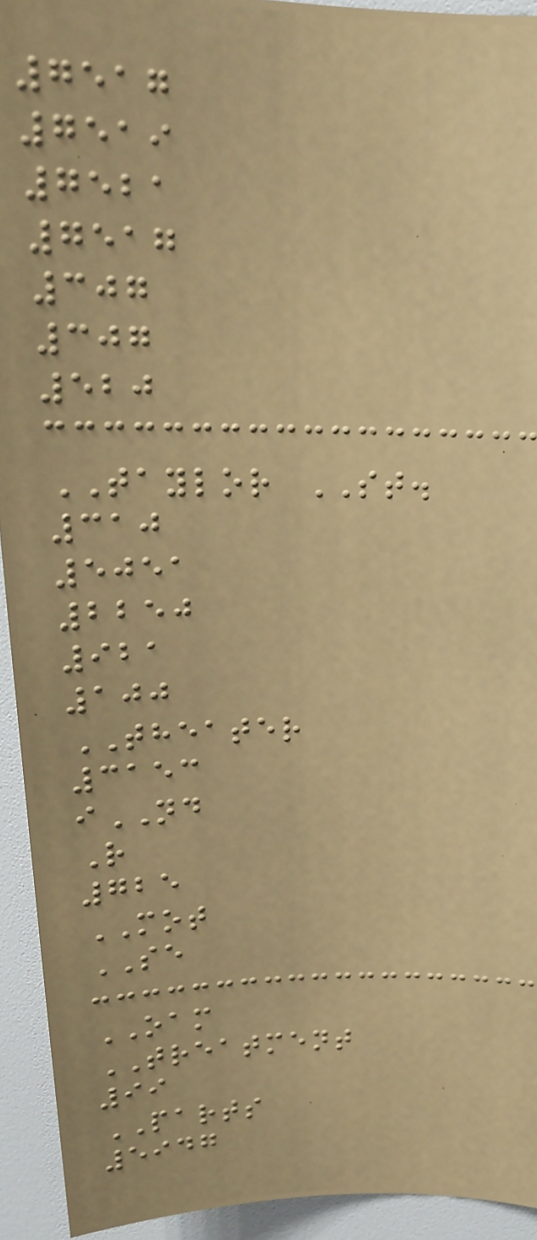7517
7519
7521
7517
307
307
520
TAYLOR ST.
310
5051
2250
921
100
THEATER
3153
iND
R
725
MOT
SE
OAM
TREATMENT
99
PARTS
5947
